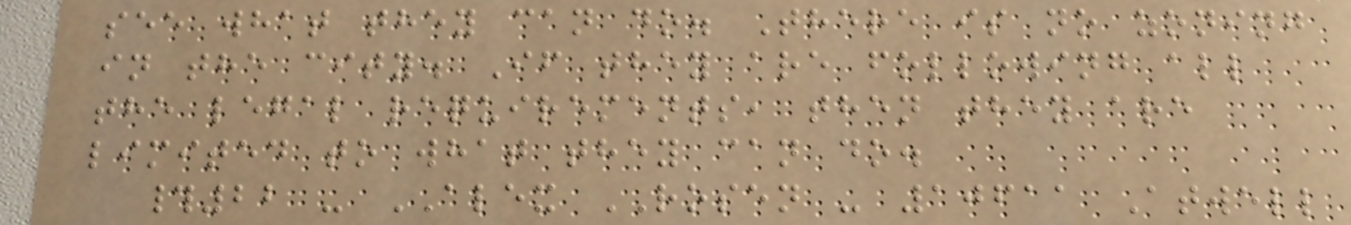see what they can do. There is no zoning
in the city. If they are following all
the legal requirements, then they are
limited to what they can do.
#22 - ALEX ROSEN - 10611 Atwell
